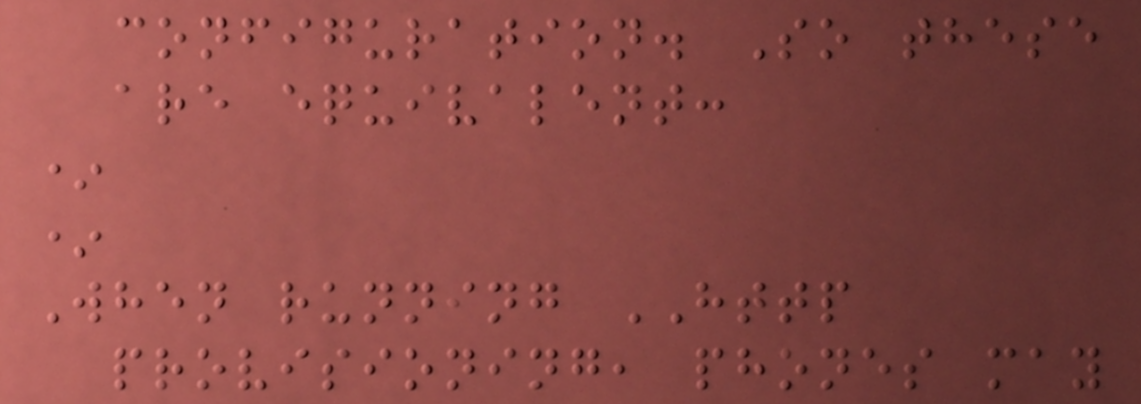configuration. So these
are equivalent:
*
*
When running HTTP
provisioning, phones may
